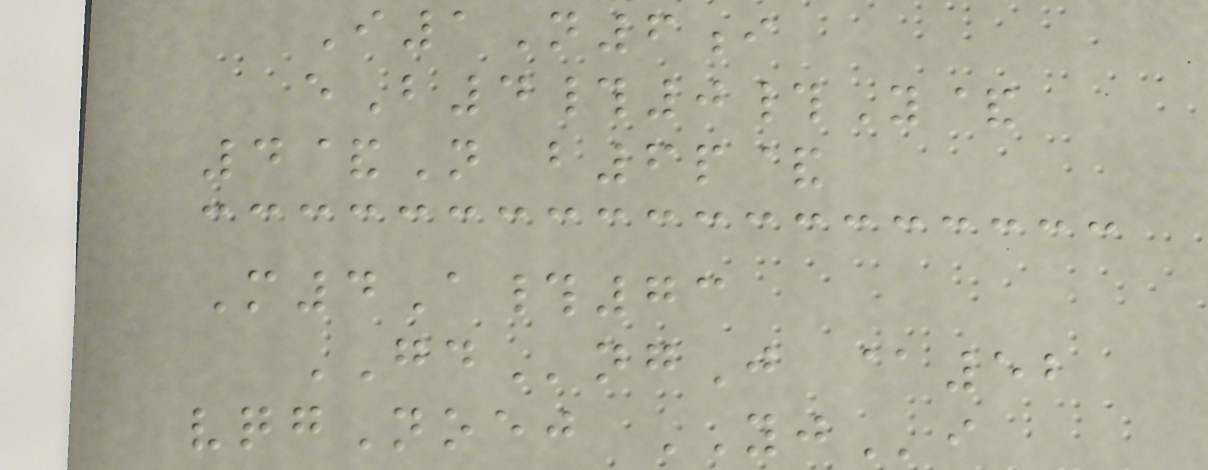I1N6i
eB4#0#Y&
4&N b6p&
M4A#73
GDngJ @52
vqgNoej YJi
